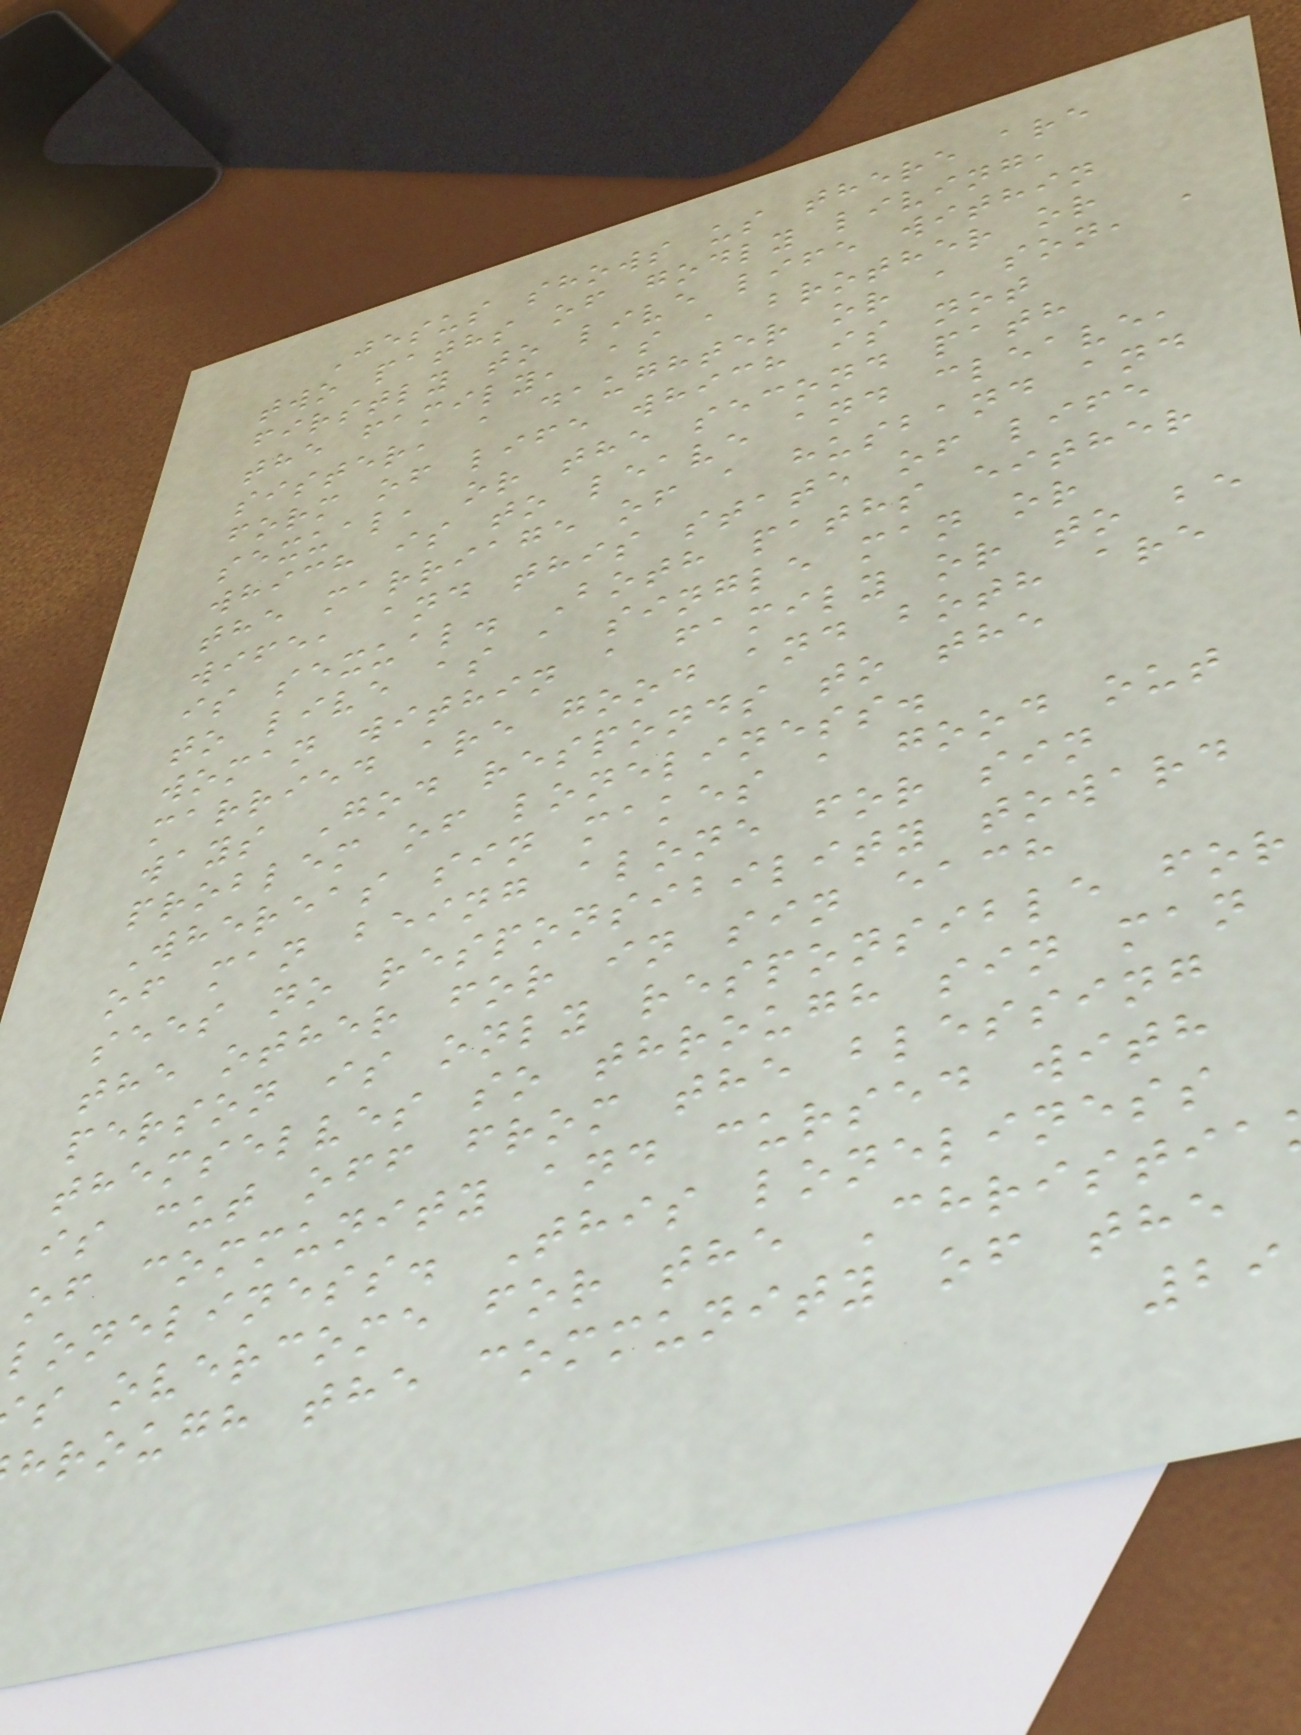Jesus shows us there are
two paths of godly living,
firstly to live life within
the family, as a brother or
sister, a daughter or a son, a
form of life which is not
sexual, or the second path
which is to leave and cleave,
the marriage of a husband and
wife, and this state of life
is sexual. Both paths either
to live as a single man or
woman within a family or to be
married are good and both are
ways God responds to the
problem of loneliness.
Whereas sin makes a good out
of man being alone for sin
sees no responsibility toward
the other for in sin each
person is only responsible for
themselves so through sin man
is cut off from the blessing
of community and cursed with
loneliness. This loneliness
s overcome for the Christia
hrough the community of the
